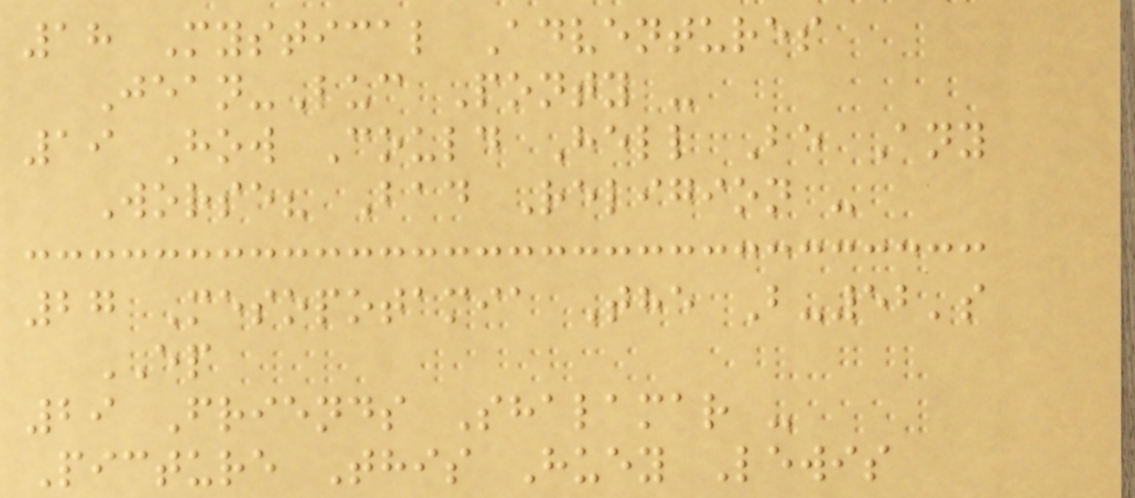18 Mystical Adventures
Jean-Luc Ponty -
19 How Could Hell Be Any
Worse? Bad Religion -
27 Mesopotamia The B-52's
EP
29 Friends Shalamar -
Picture This Huey Lewis
